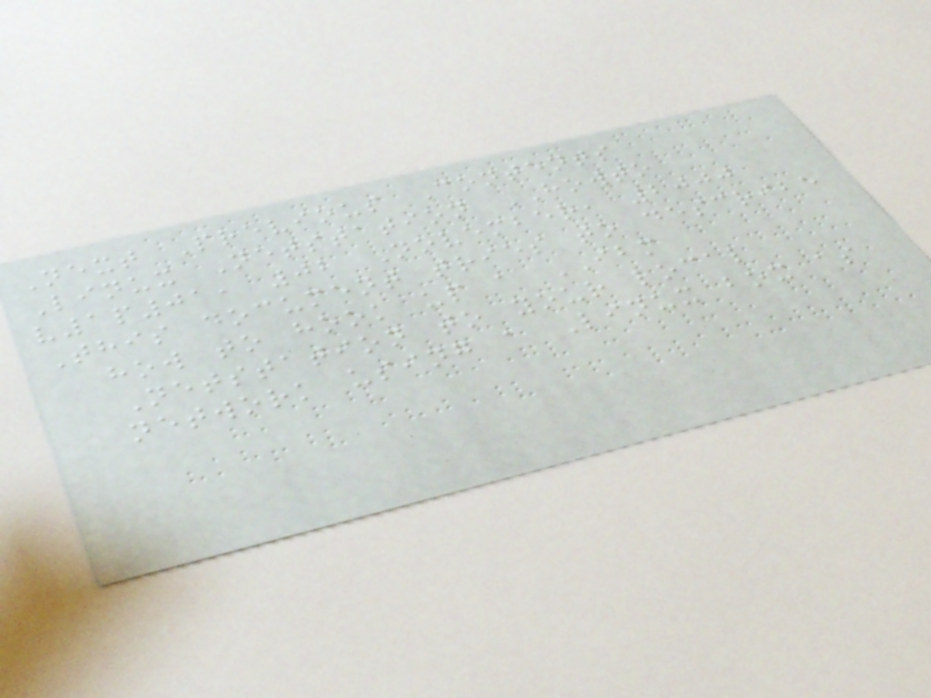Next Previous Contents
Linux Netstation HOWTO
v1p01, 02 November, 2000
This document tries to describe
how to hook up a IBM
Netstation to your local
network using a Linux box as
